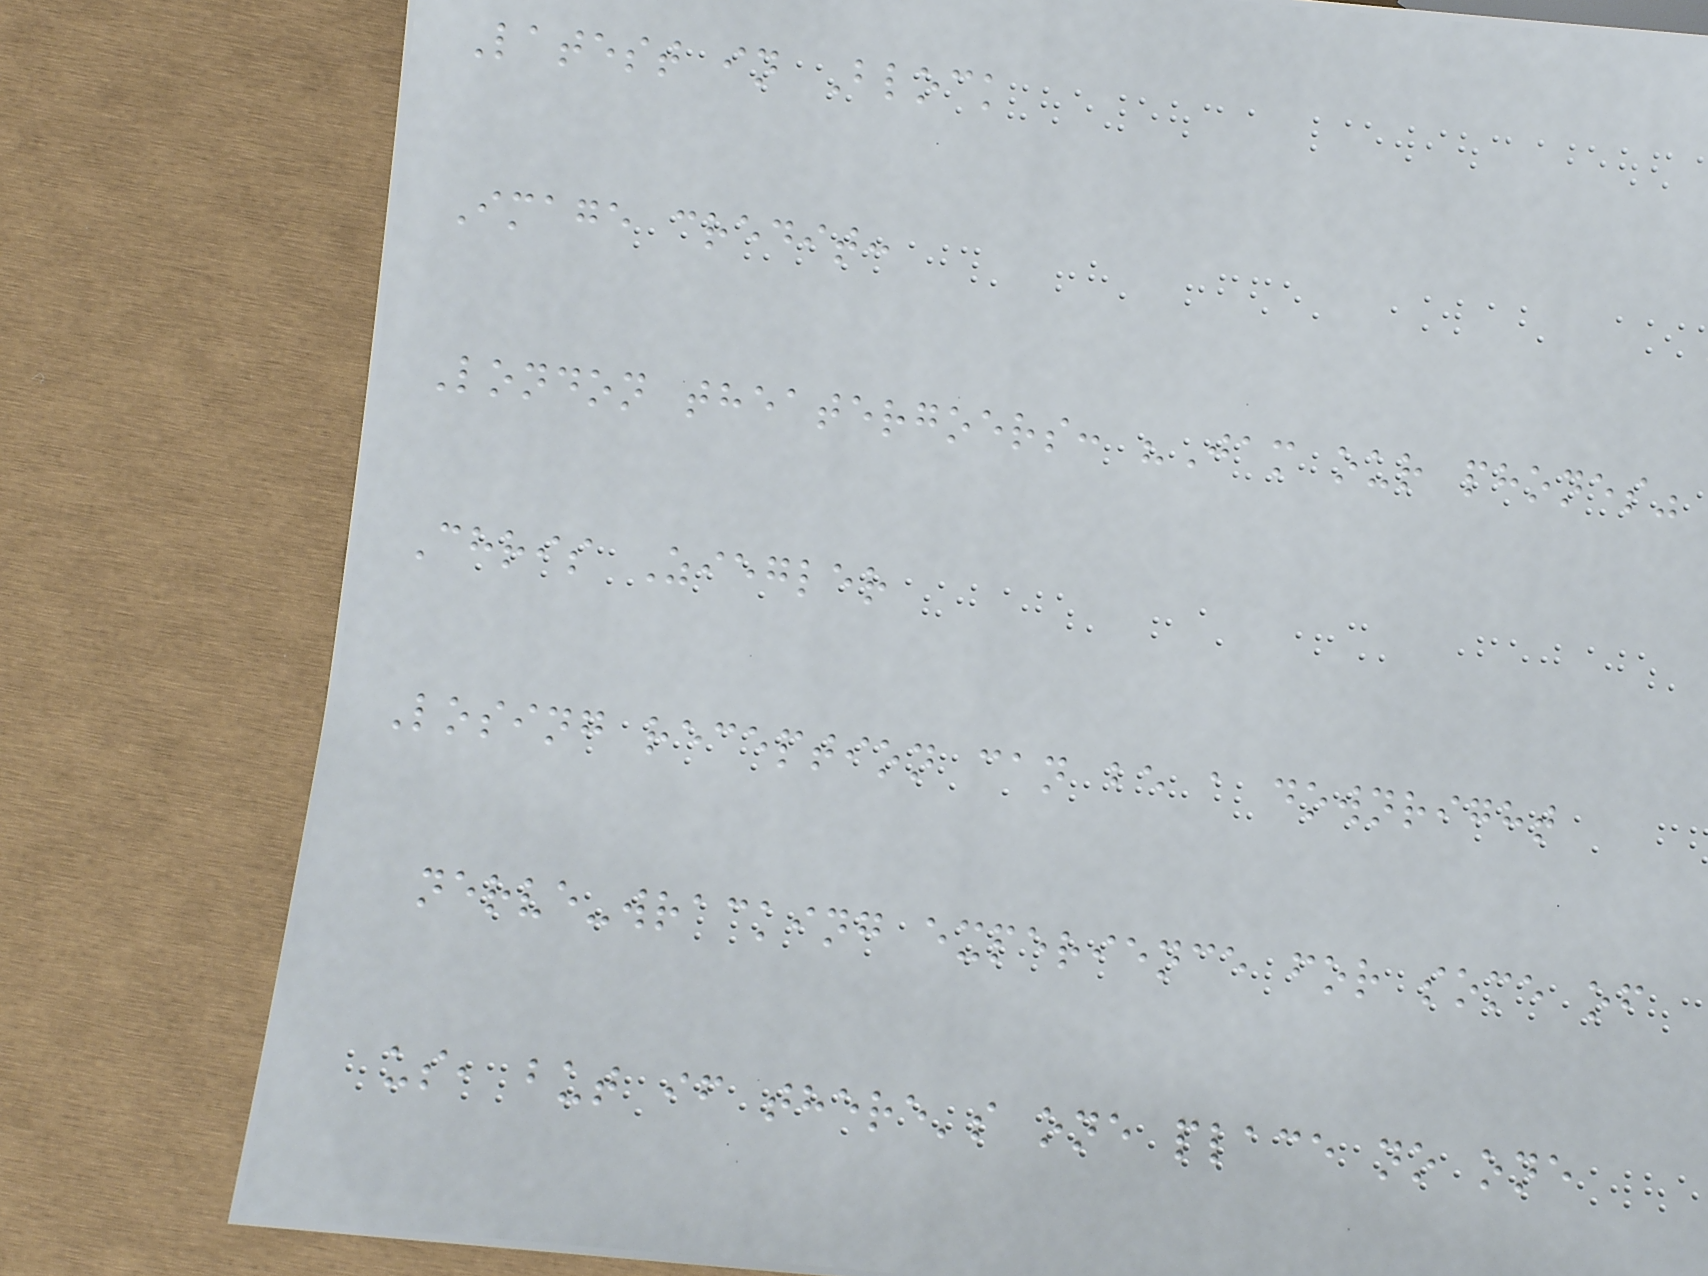Latest in Block
Image credit:
London theatergoers: "Jam our phones"
Chris Ziegler
Losing reception can be a downright
nerve-wracking experience for some of
us, but if there's one place no one
